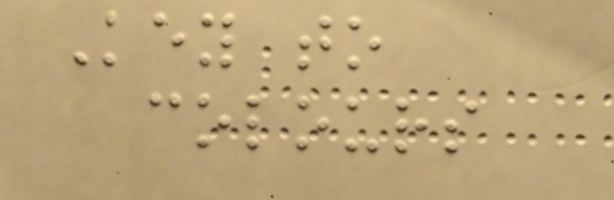Key to
colours
